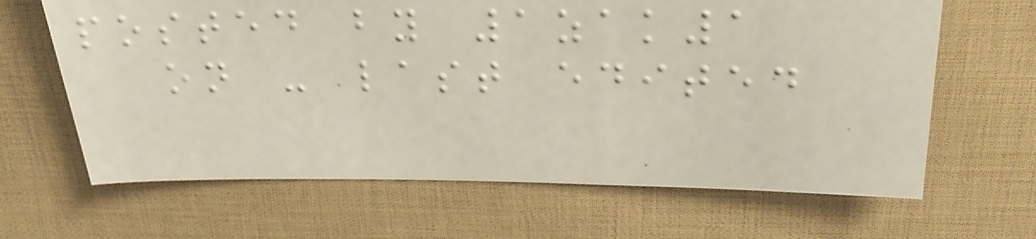posted by 1zak1
on - last edited
